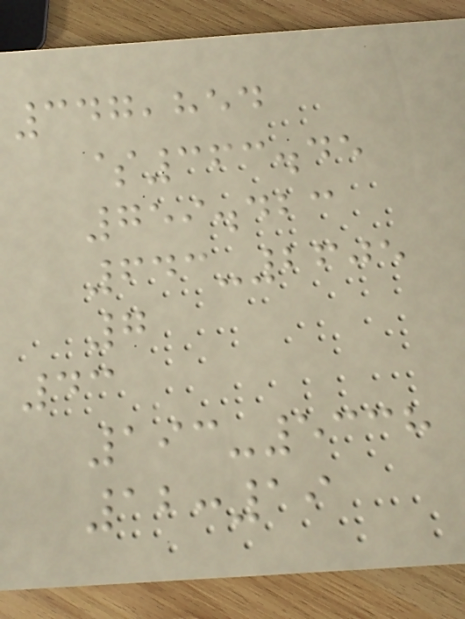347,854
$363.45
759.423
643-2605
7
43
193-5338
12:19
